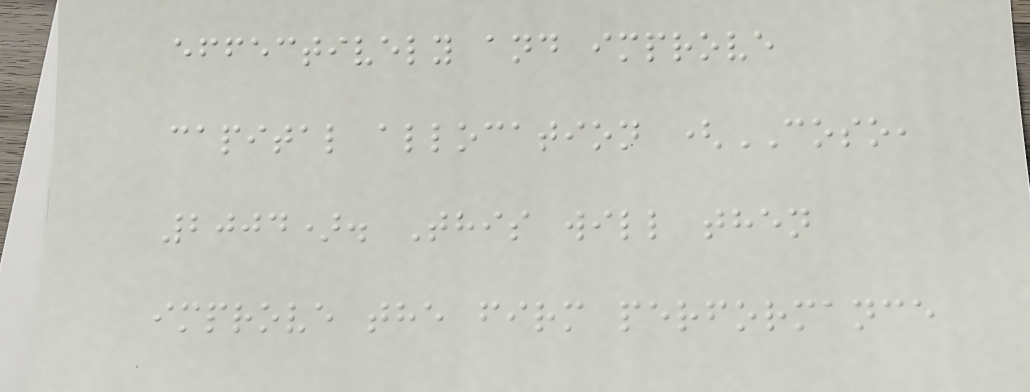effectively and improve
capital allocation (COSO,
2004). This will then
improve the firm performance
